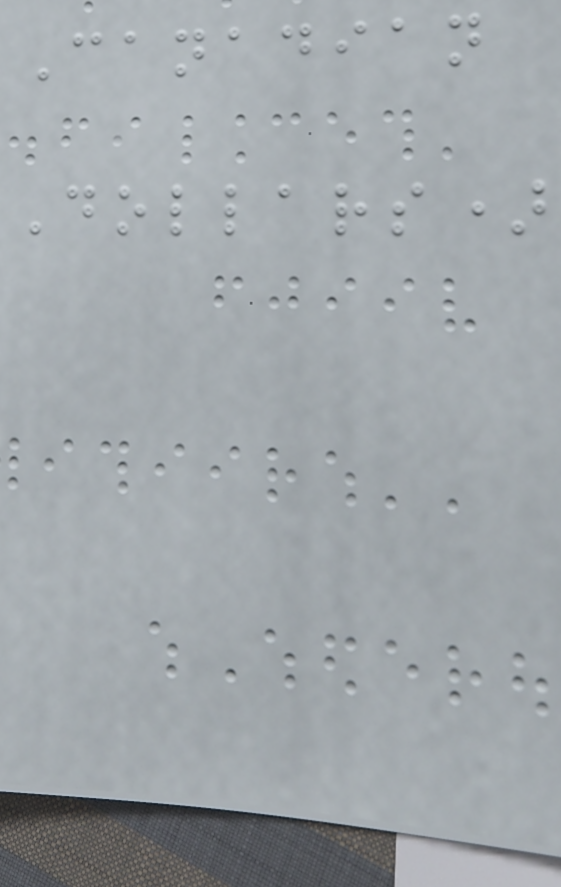Canadian
Dollars)
